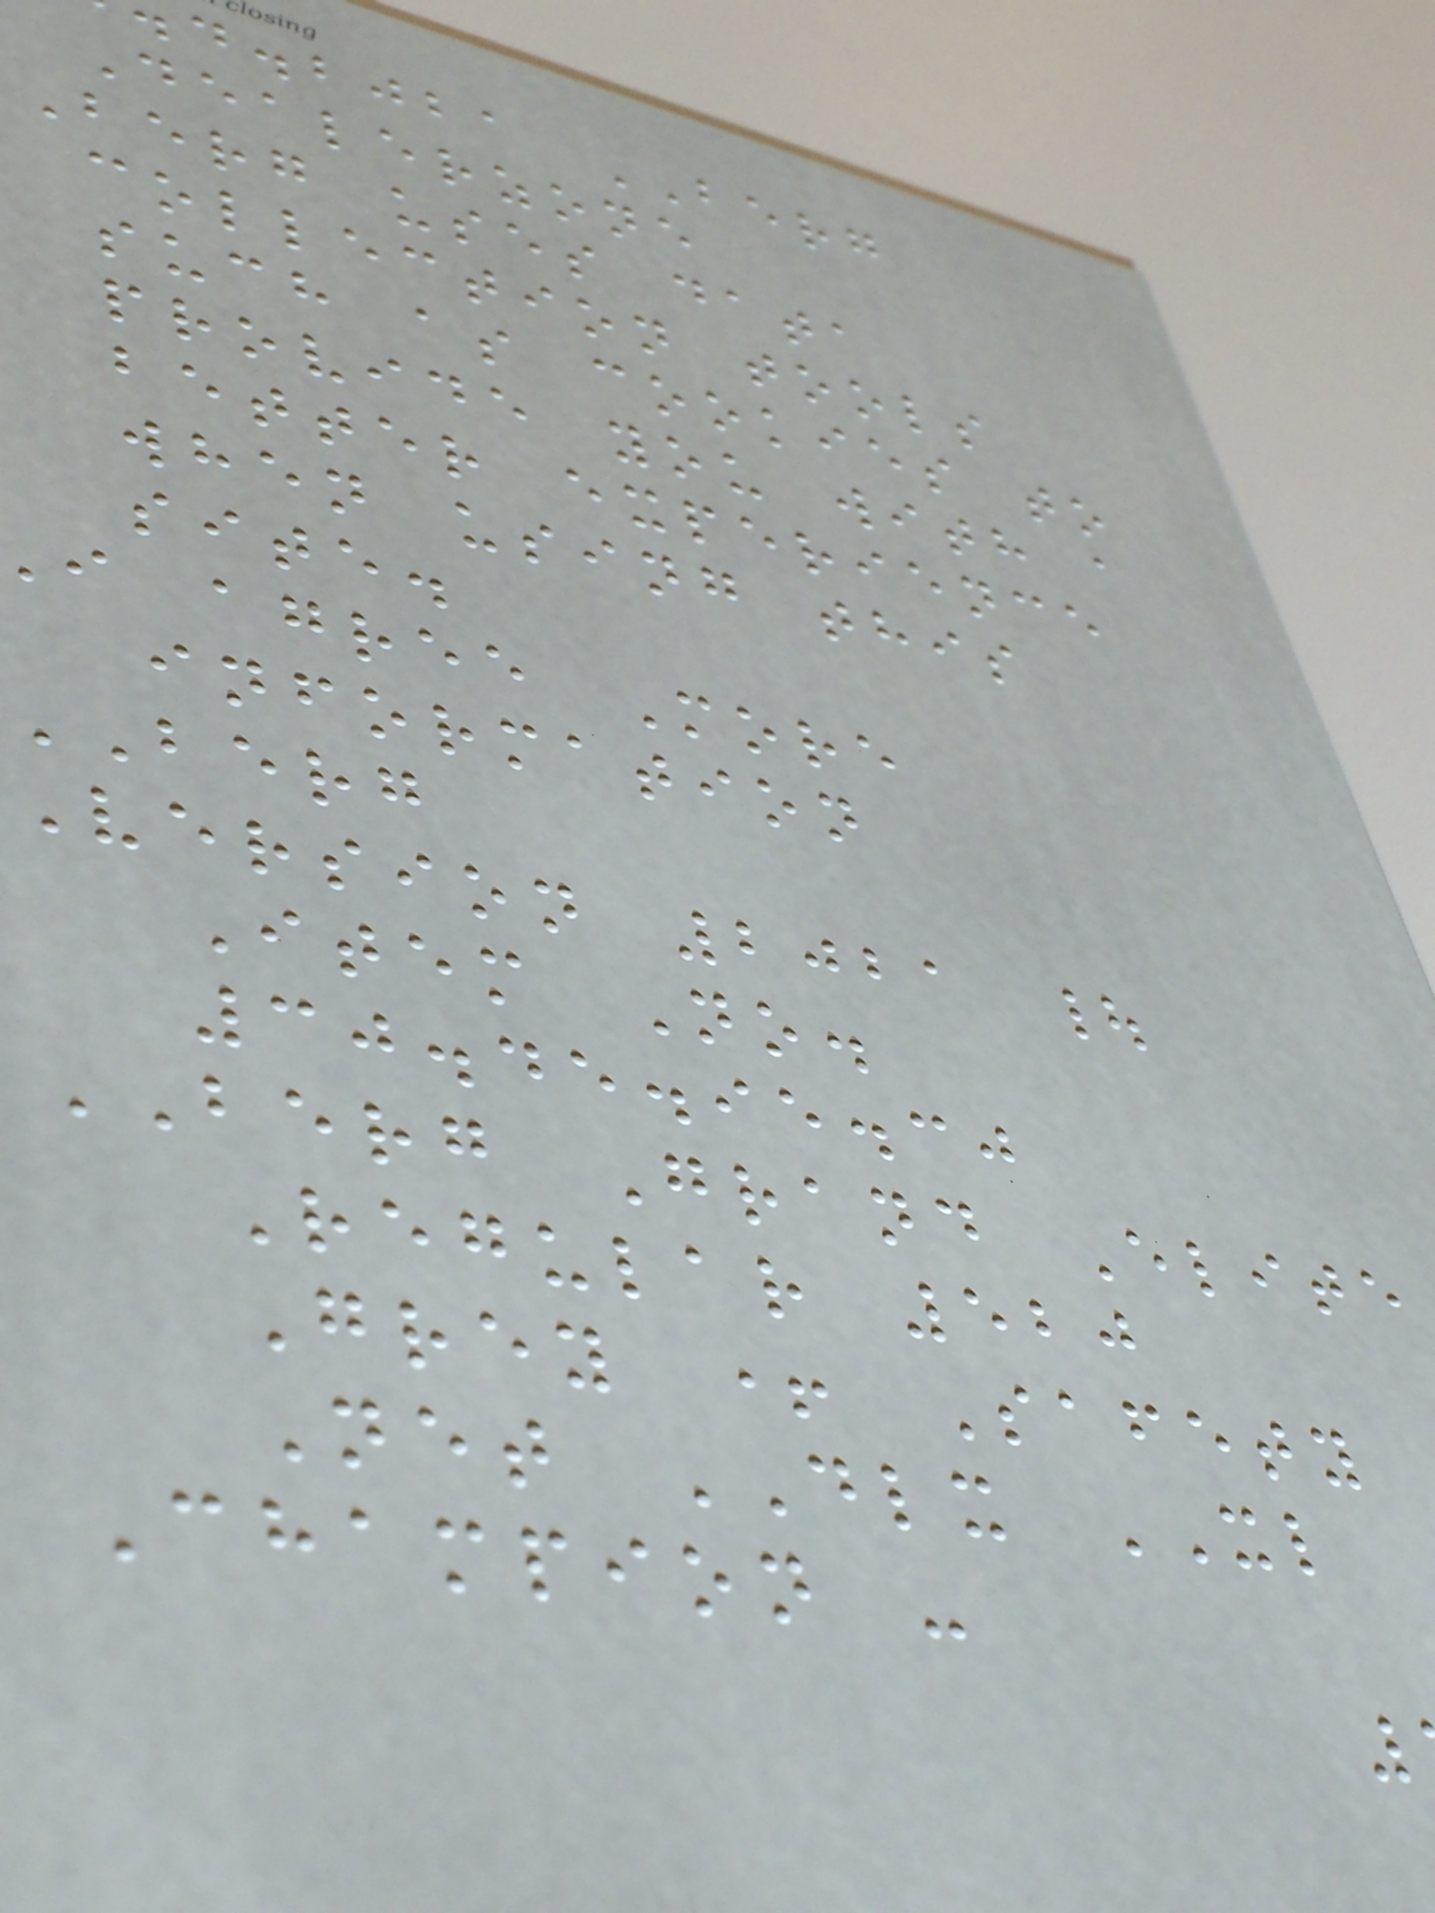d.bjba BERG
Dealerzone
berg uses data
collection tools
such as cookies to
provide you with a
better experience
when using this
site.
i agree More
information
BERG
Version 2021 |
Item No.
30.45.95.30
BERG Grand Elite
Regular 520
Grey + Safety
Net DLX XL
Champion -
